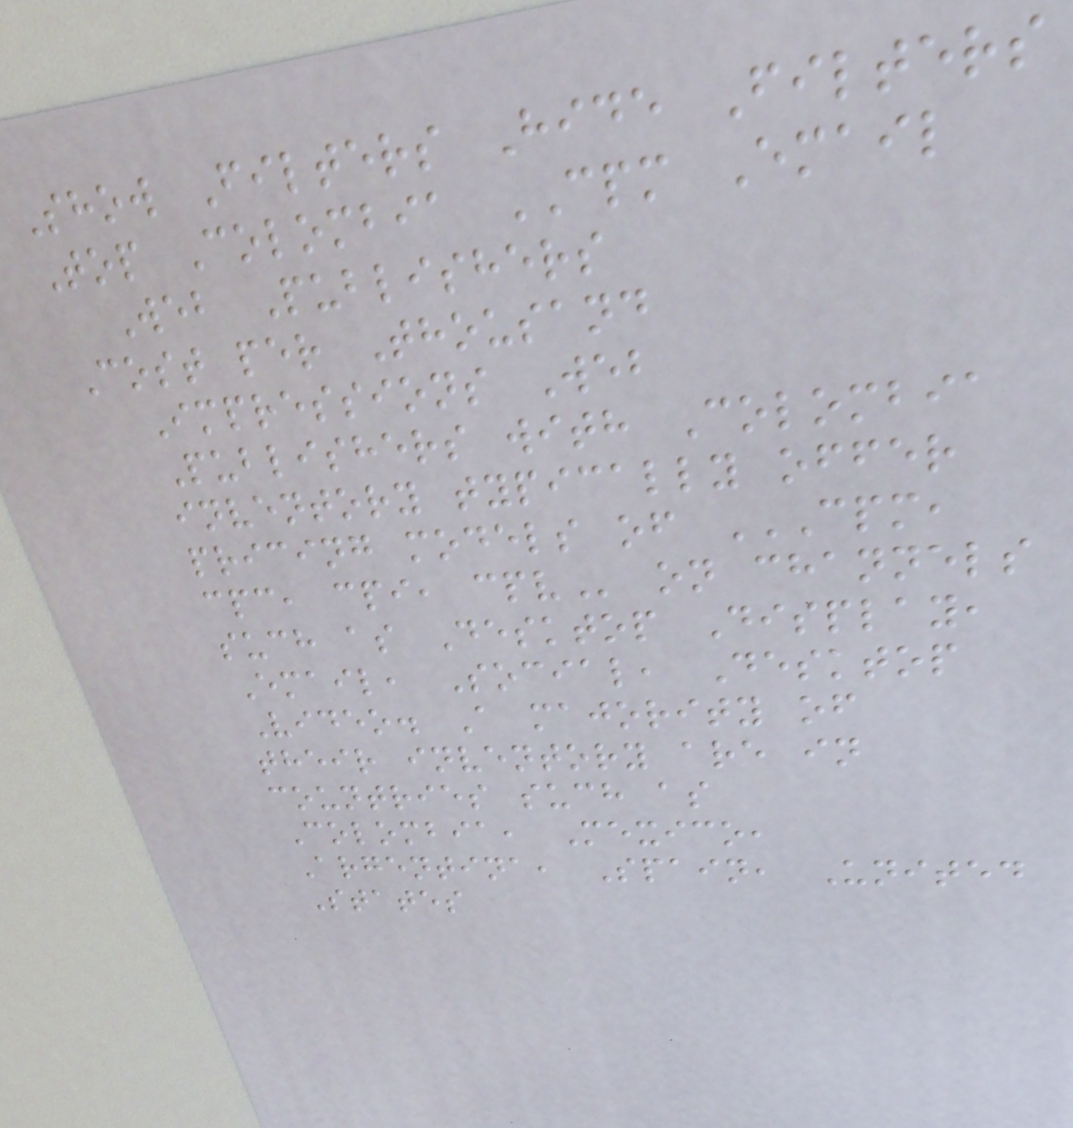Show Filters Hide Filters
Top Colombia CPM Email
Web Publishers
Cost per Thousand
Impressions Web
Publishers with Colombia
inventory typically offer
pricing models of CPM,
CPC, CPI, CPV on channels
such as Desktop Display,
Email, Social, Desktop
Video. A majority of
their inventory are in
countries such as
Colombia, Mexico,
Argentina, Spain, United
States
